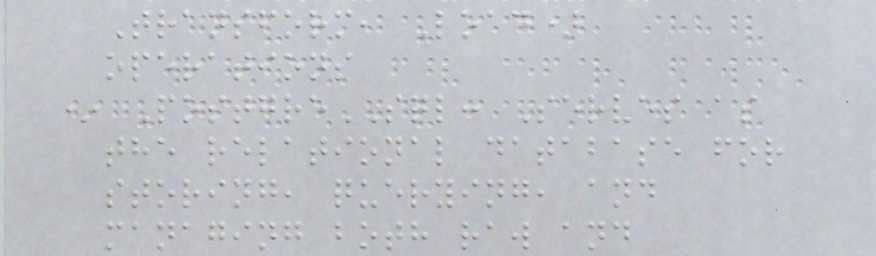Transform, Load)
operations
* PostgreSQL: Serves as
the relational database for
storing, querying, and
managing both raw and
